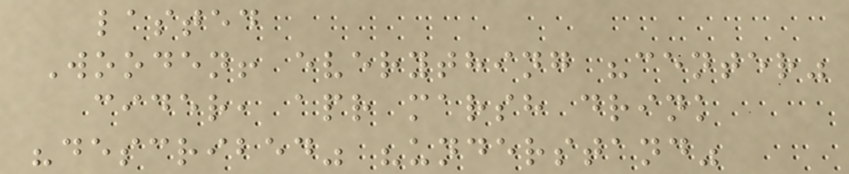lasted
Wooden! everything "center"
cider, apr marsh drink
"described" "understand"
